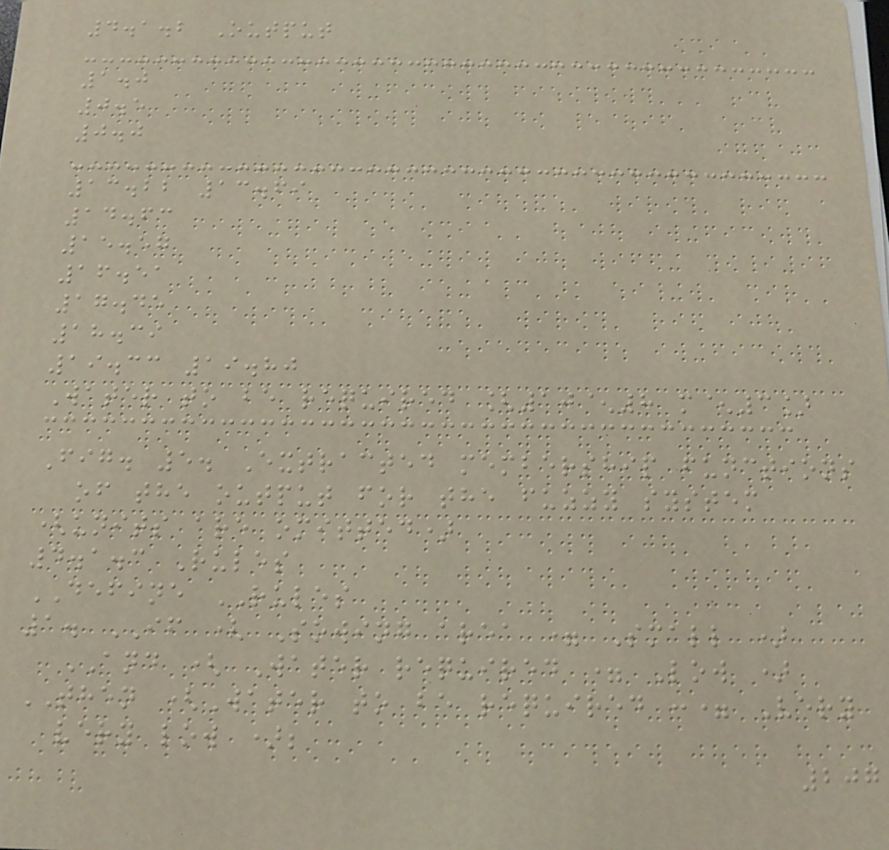4.1.2 Output
1.0
0.5
0.0
13.22 13.69
14.63
15.57
16.51
17.45
18.39
19.33 19.80
Water to be required [10^8 m^3]
Fig. 5. Extracted membership functions
of the output for the fuzzy system
(units are omitted)
4.1.3 Rules
DEFINE RULES
1. IF ( Sowing area = Small )
AND ( Water required = Low )
THEN (Water to be required := Very
very low );
207
